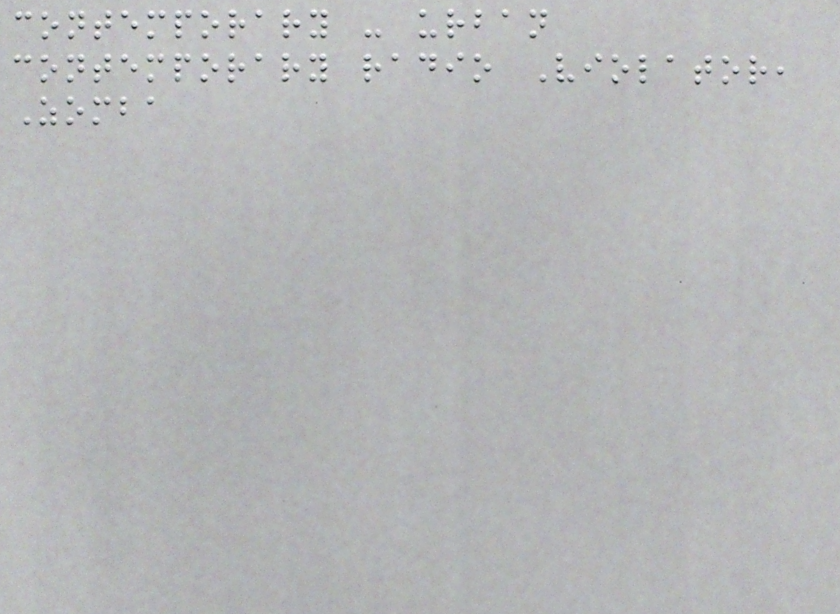contemporary - urban
contemporary radio Violator,
Zomba
